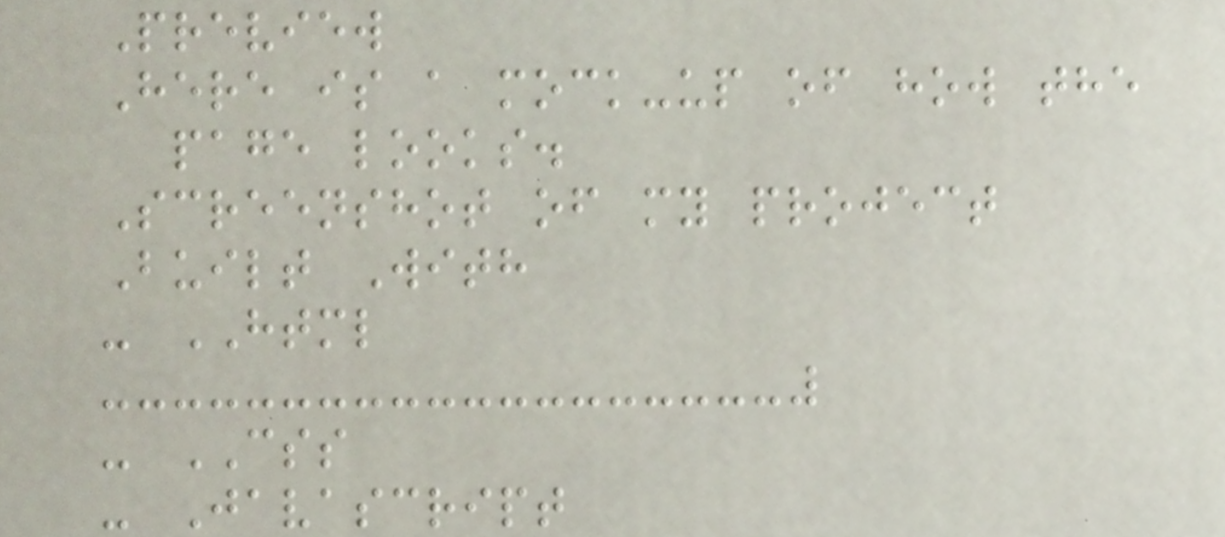Preview
Here is a mock-up of how the
page looks.
Screenshot of my project
Built With
- HTML
- CSS
- Javascript
